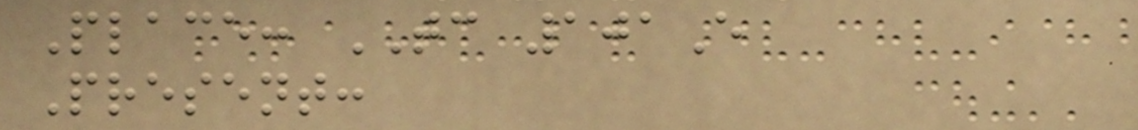Place: TC 101E
Present:
